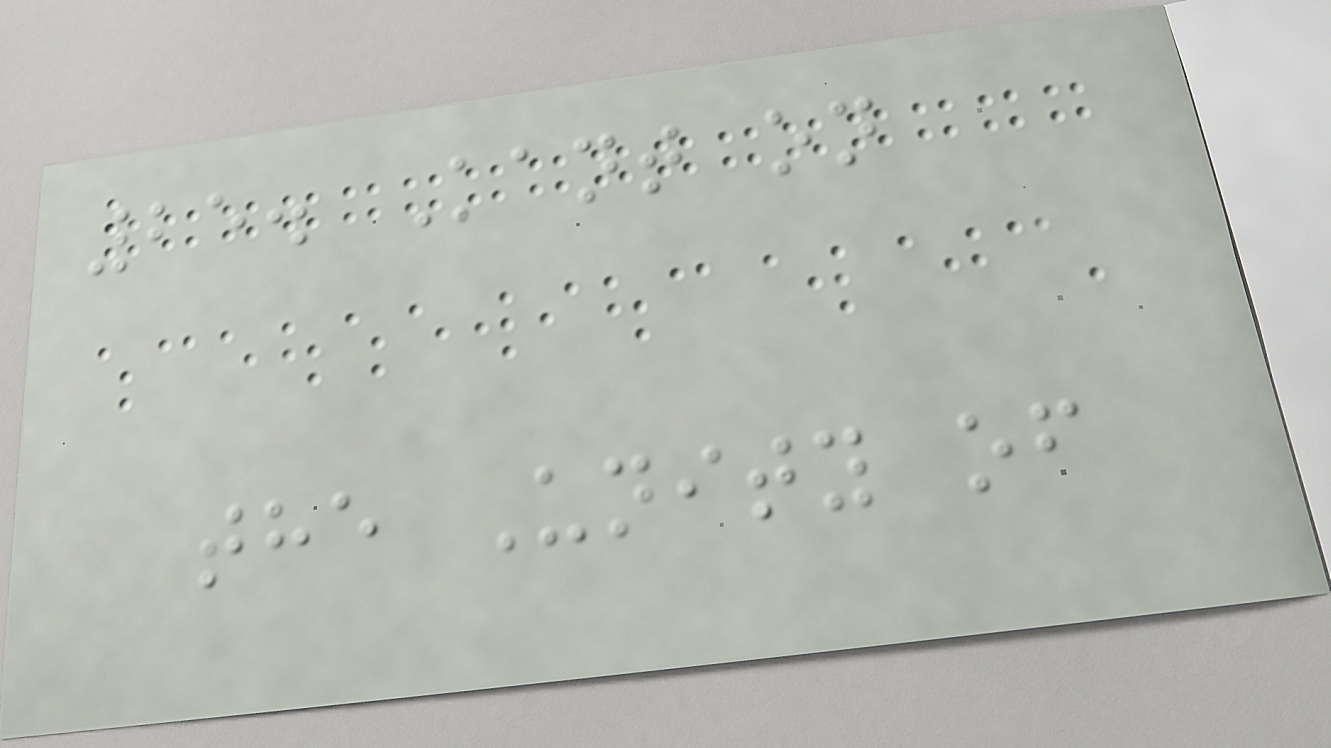25. Kant on
the Unity of
